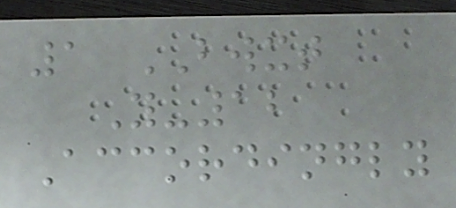1 BWXT
Y-12
Accordingly
